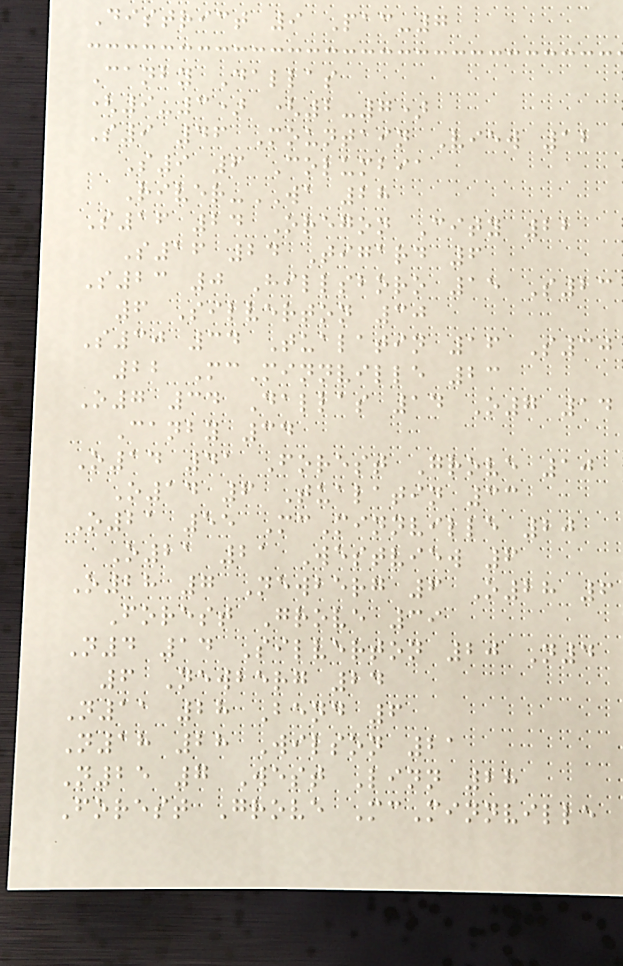District 9 Pac-7
Canby Dallas
(9-3) (2-7)
S9 46 Mountain View 12
S9 6 Columbia
River-WA 28
S16 24 Oregon City 22
S16 24 Tigard 6
S23 0 Hillsboro 15 S23
6 Silverton 30
S30 34 Tualatin 16 S30
22 McMinnville 23
O7 34 Dallas 14 O7 14
Canby 34
O14 41 Forest Grove 10
O14 6 Tualatin 33
O21 55 McMinnville 20
O21 21 Westview 6
O28 7 Newberg 6 O28 6
Forest Grove 39
N4 14 Silverton 20 N4
6 Newberg 24
N11 28 Bend 6
N18 28 Wilson 21
N25 7 West Linn 28
Forest Grove McMinnville
